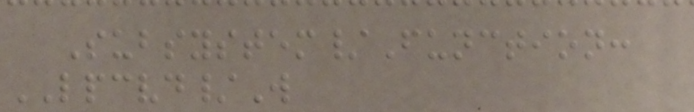Subsystem/Function:
LPCVD/W
